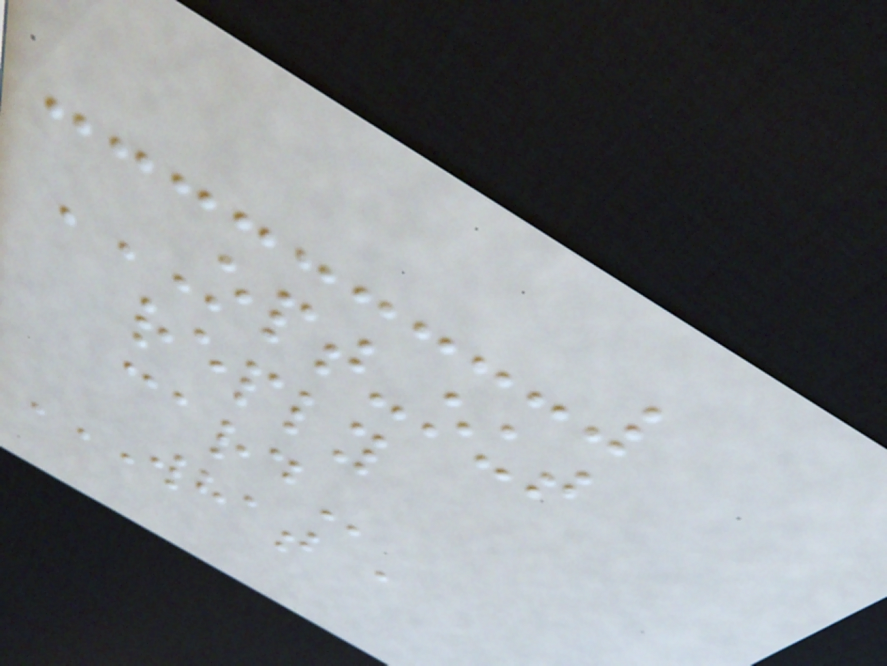OPT-OUT
REPLY
CARD
WHAT A
